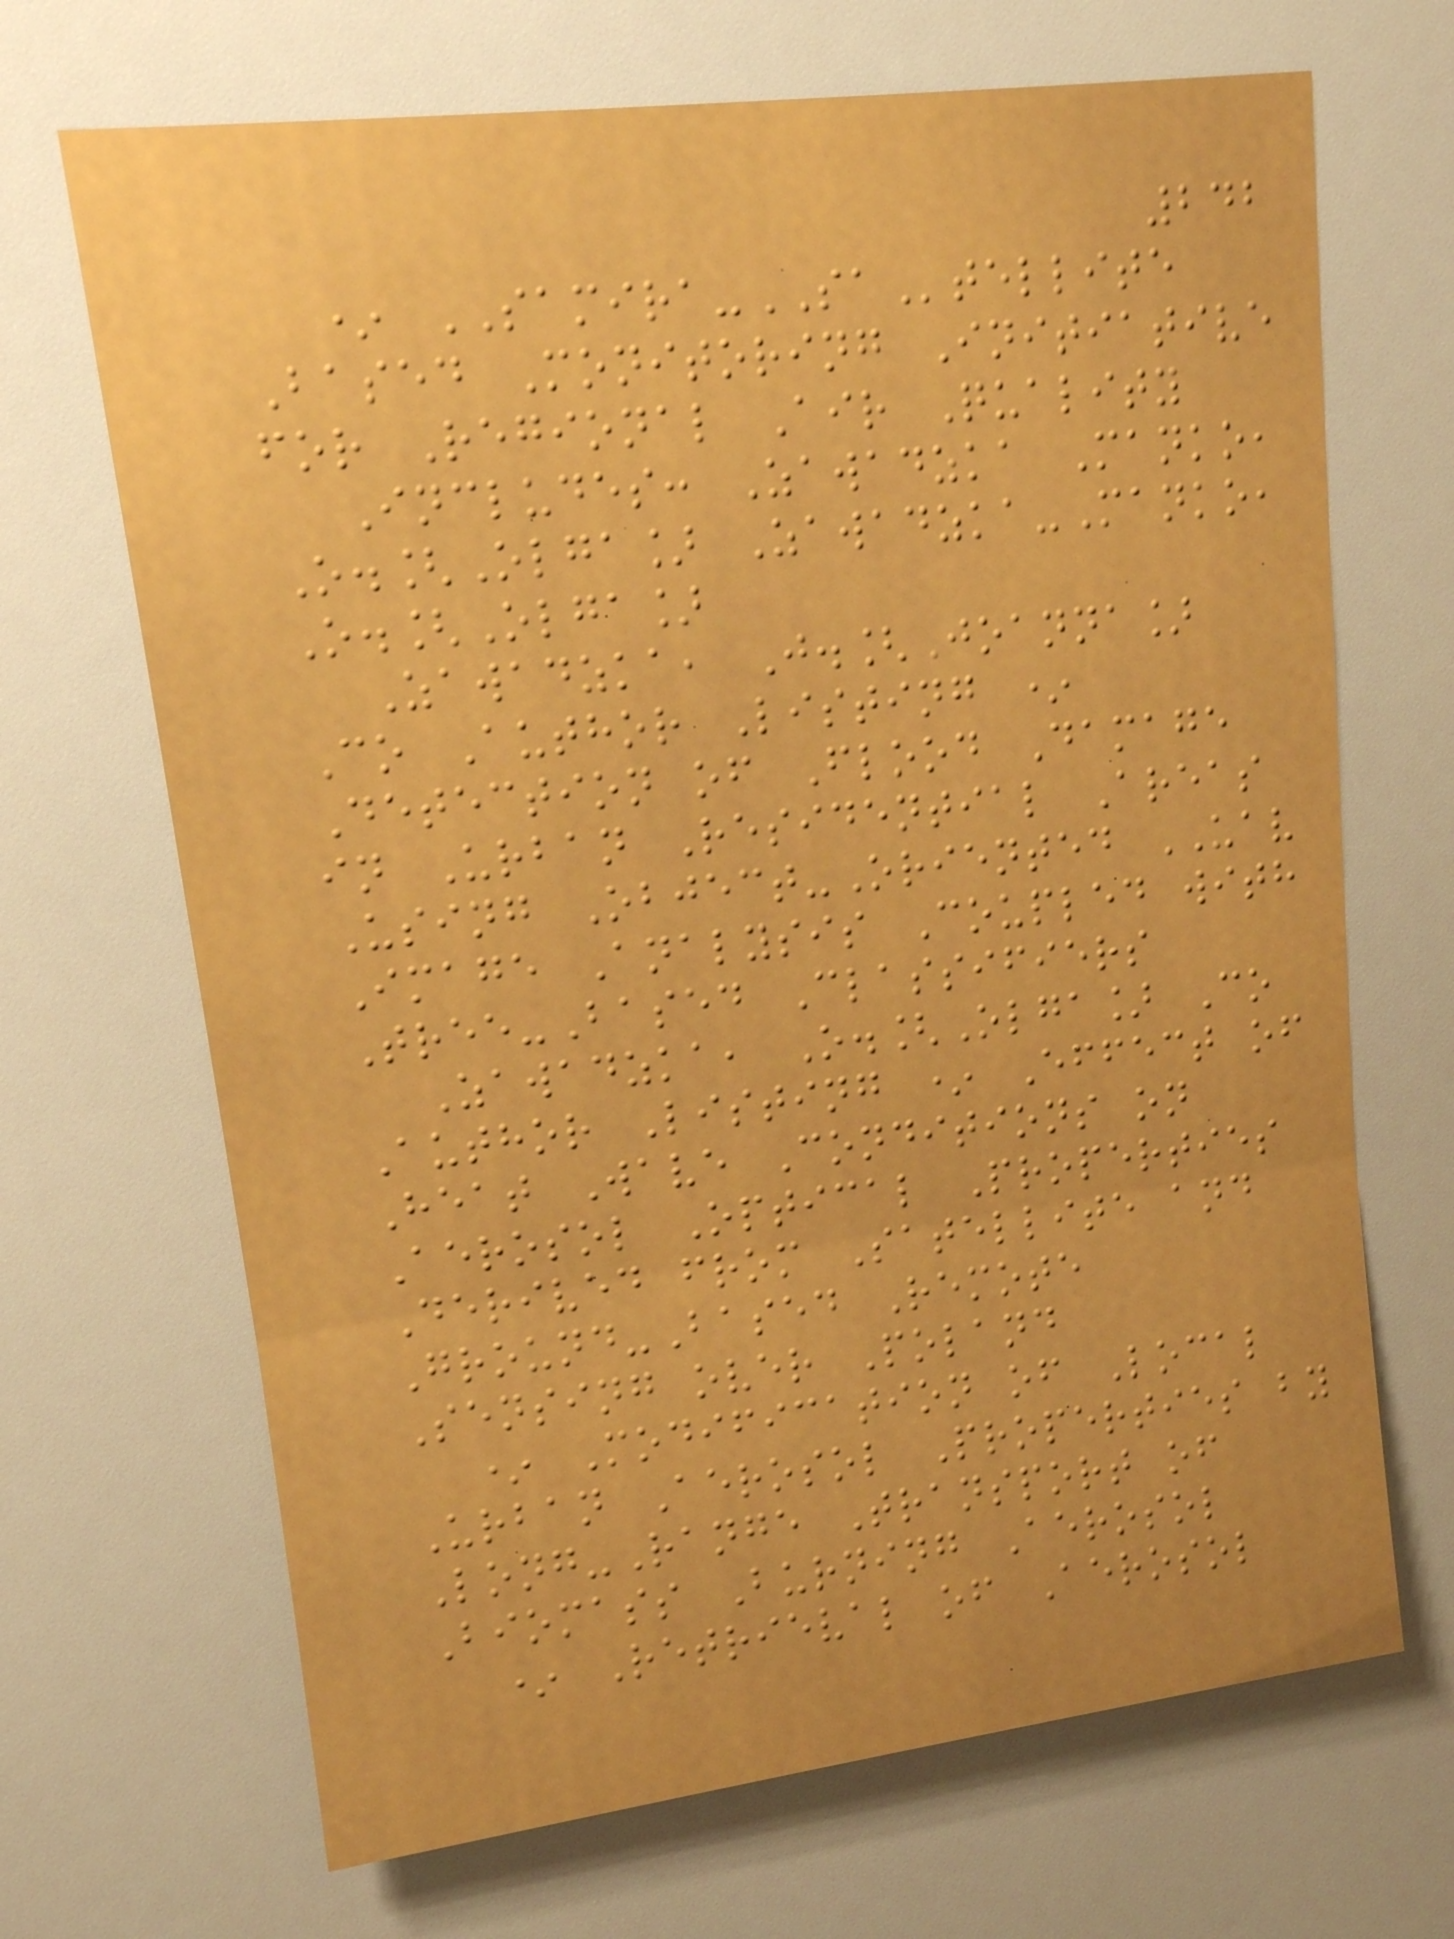242
* SAMIRA-SAtellite
Based Monitoring Initiative
for Regional Air Quality
Includes: Zawadzka Manko,
O.[Olga] Zawadzka-Manko,
O.[Olga]
Zawadzka, J.[Joanna]
Co Author Listing *
Detection of Flood Damage
in Urban Residential Areas
Using Object-Oriented UAV
Image Analysis Coupled with
Tree-Based Classifiers
Zawadzka, O.[Olga] Co
Author Listing * Effect of
Heat Wave Conditions on
Aerosol Optical Properties
Derived from Satellite and
Ground-Based Remote
Sensing over Poland
* Modification of Local
Urban Aerosol Properties by
Long-Range Transport of
Biomass Burning Aerosol
* Retrieval of Aerosol
